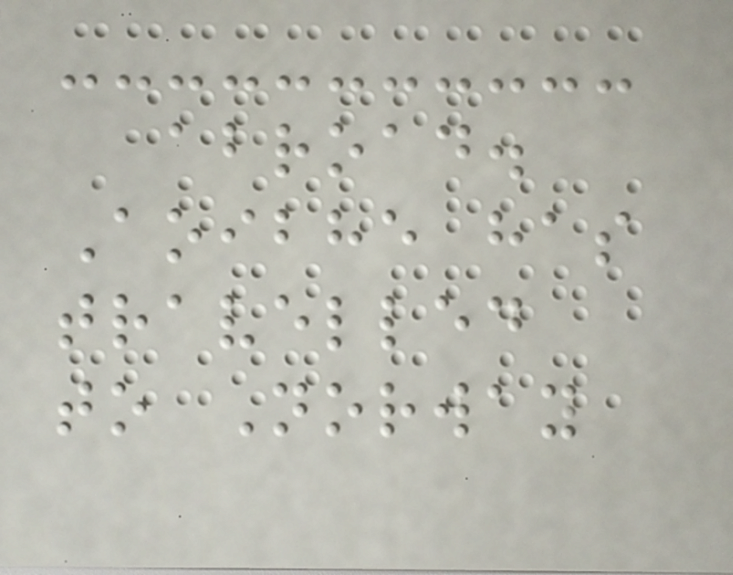abroad.
Aoibhe has
travelled
to Norway
